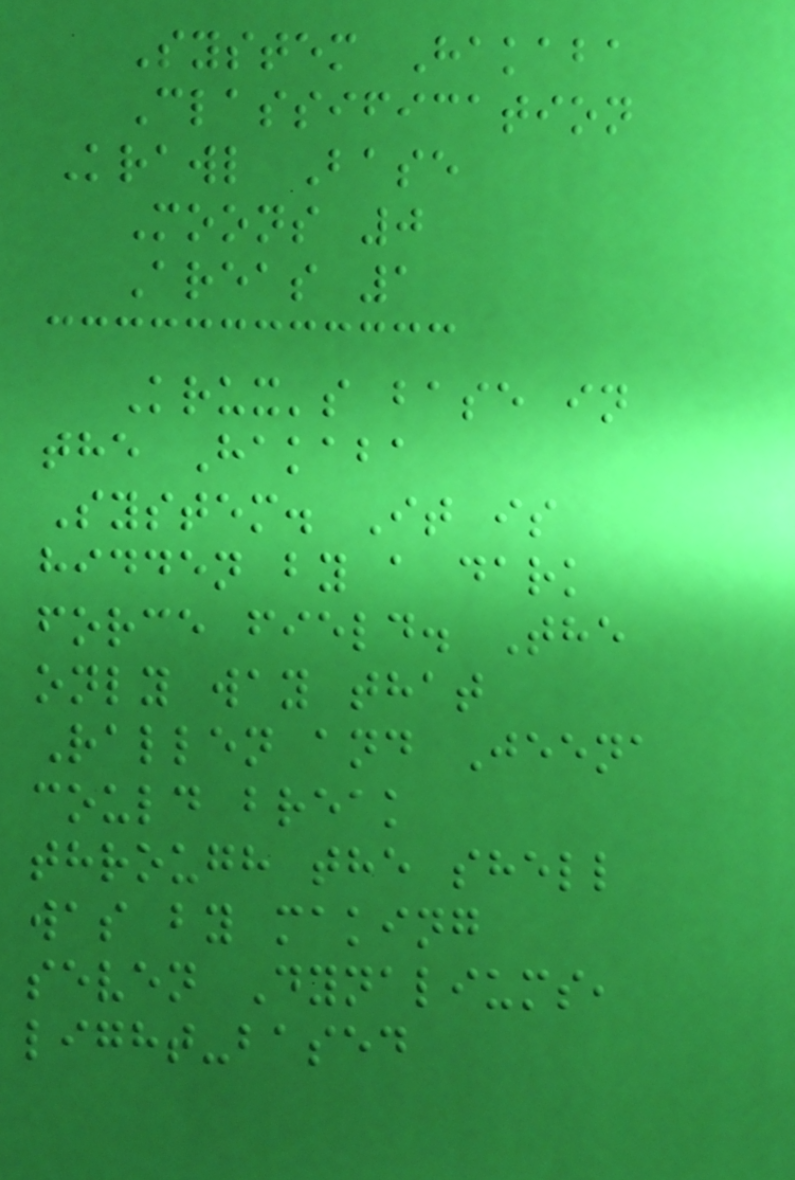System Hakaba
Classification
Krawl Base
Moons 0
Areas 1
Krux's base in
the Hakaba
System. It is
hidden by a dark
force field. The
only way that
Rallen and Jeena
could break
through the shell
was by making
seven Dynaliums,
light-based
